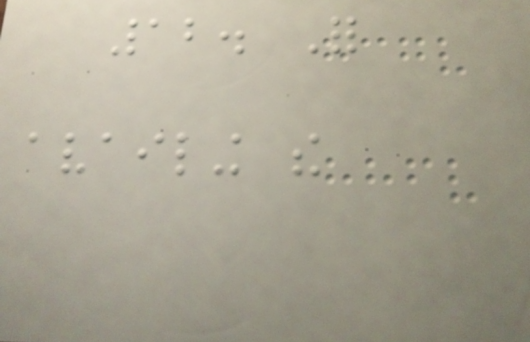12. For
availing the
